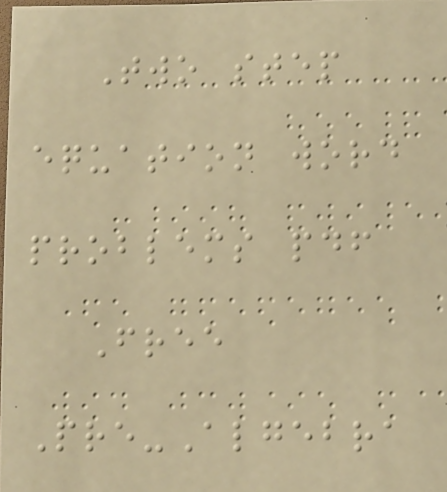Two step
equation word
problems pdf
Free
Pre-Algebra
